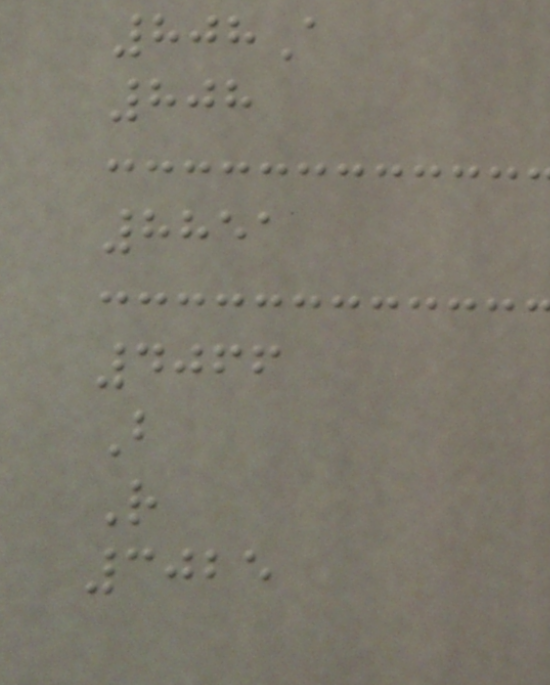808A
808
8851
4066
B
R
3025
